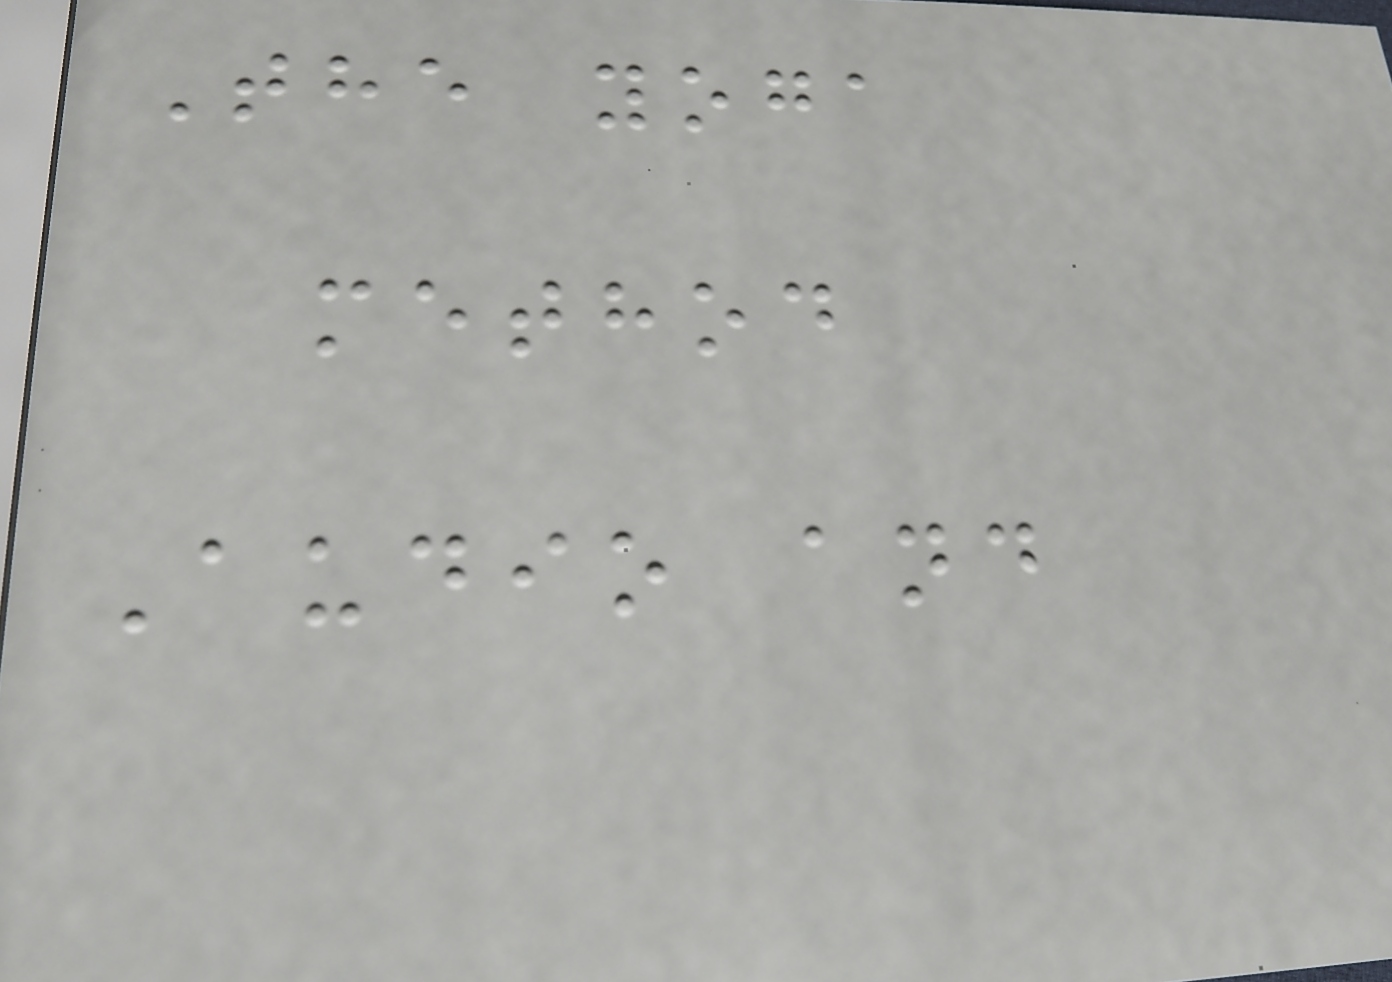The yoga
method
Audio and
